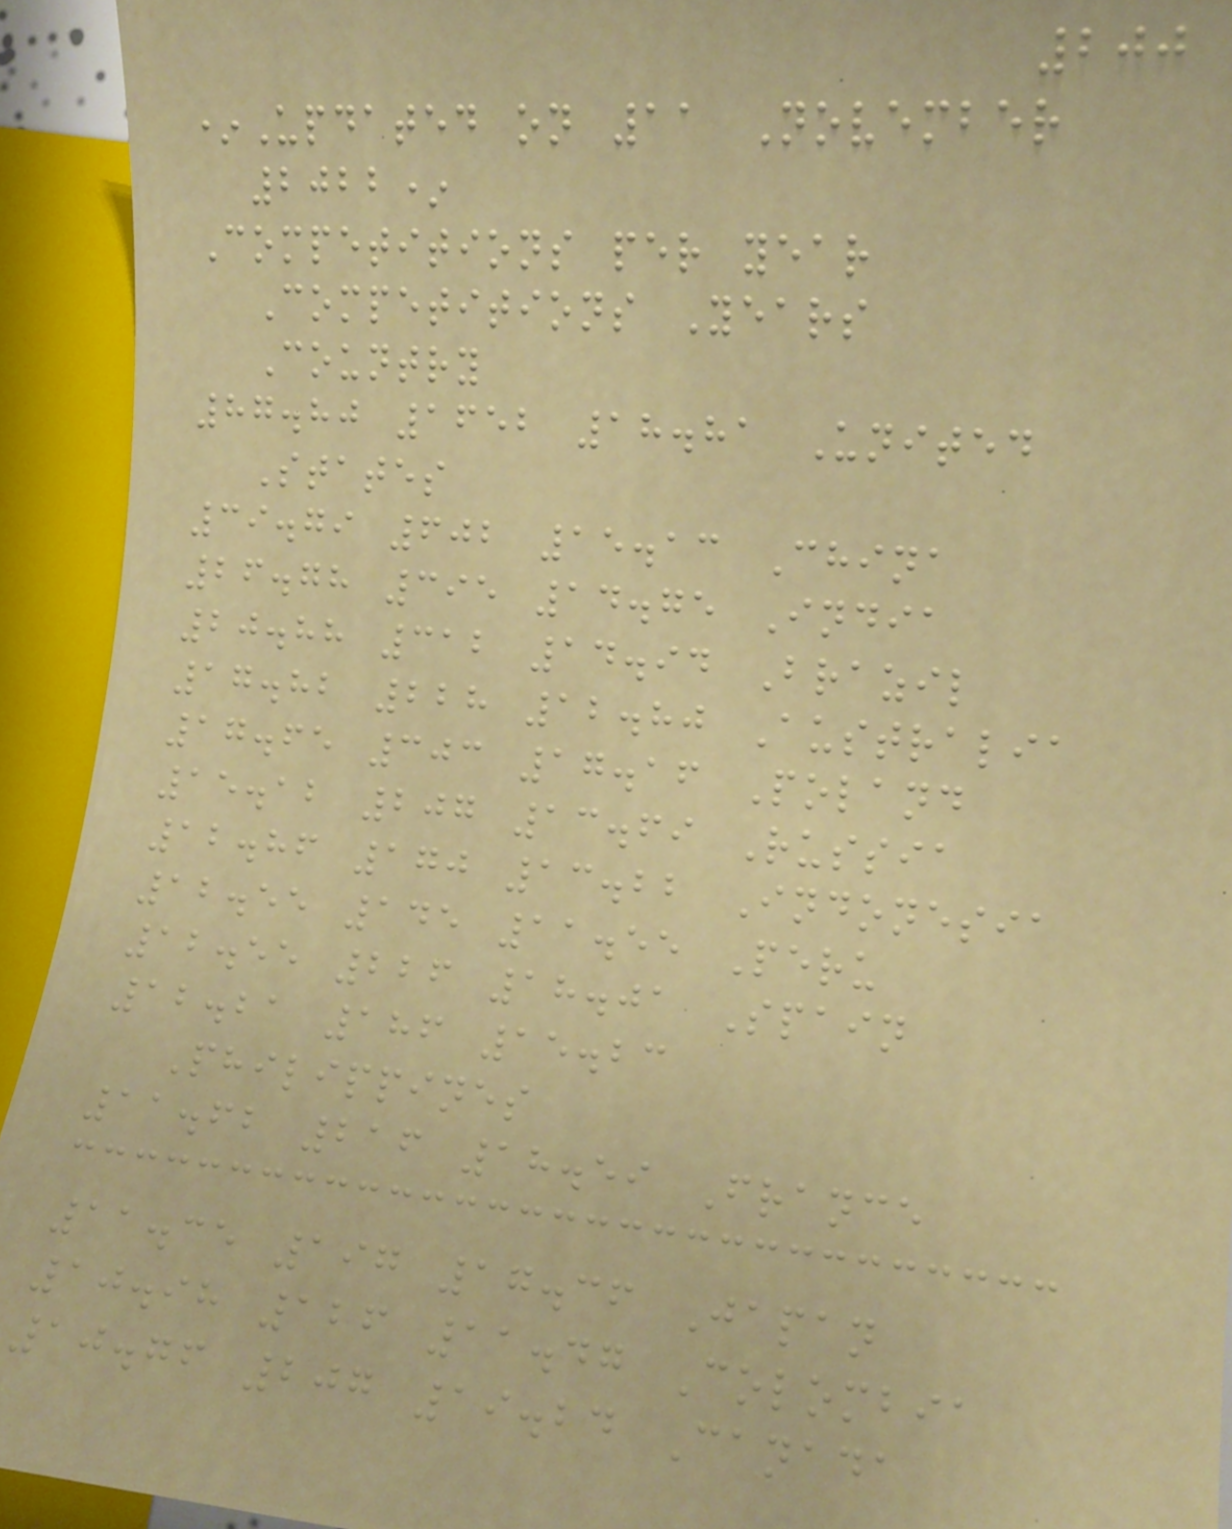200
*Updated on 11 November
2022*
Competitions per year
Competitions Years
Country
87.80 1652 18.81 United
States
39.79 602 15.13 China
26.78 395 14.75 India
20.88 312 14.94 Brazil
17.82 228 12.80 Australia
17.65 303 17.16 Poland
15.12 207 13.69 Russia
12.86 170 13.22 Indonesia
12.55 145 11.55 Peru
12.55 226 18.01 Spain
12.21 186 15.23
Philippines
11.62 216 18.59 France
11.35 197 17.36 Japan
10.98 126 11.47 Colombia
10.76 207 19.24 Canada
